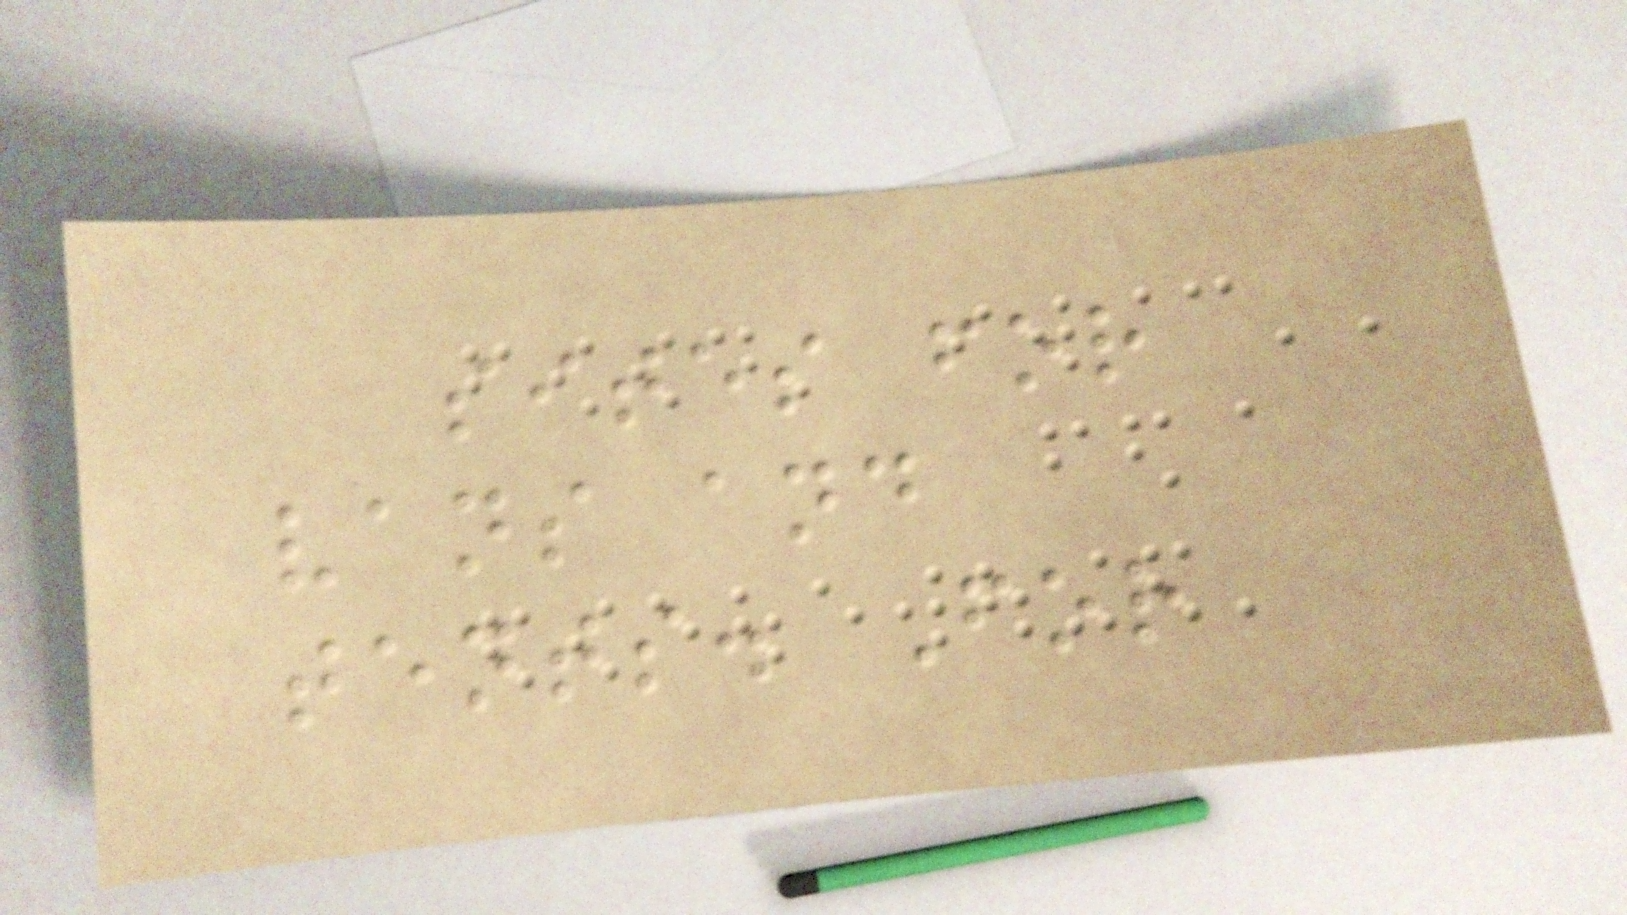sites for
vans and
tents. For
